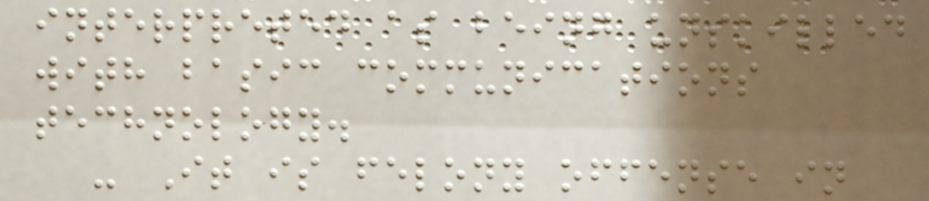interpreted as being unskilled
with basic communications
technology.
- It is felony offense in
